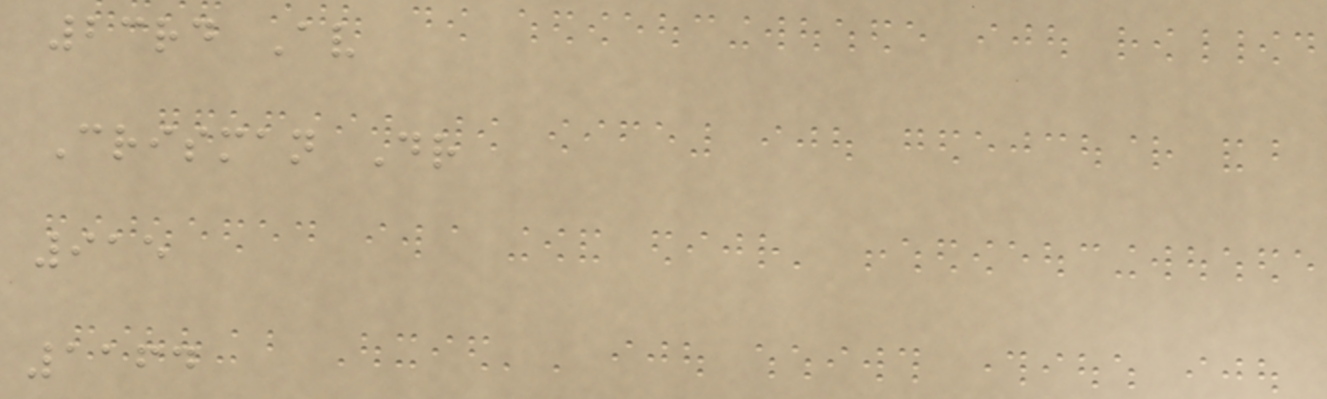23rd Av
Crisman Dr
915
1164
